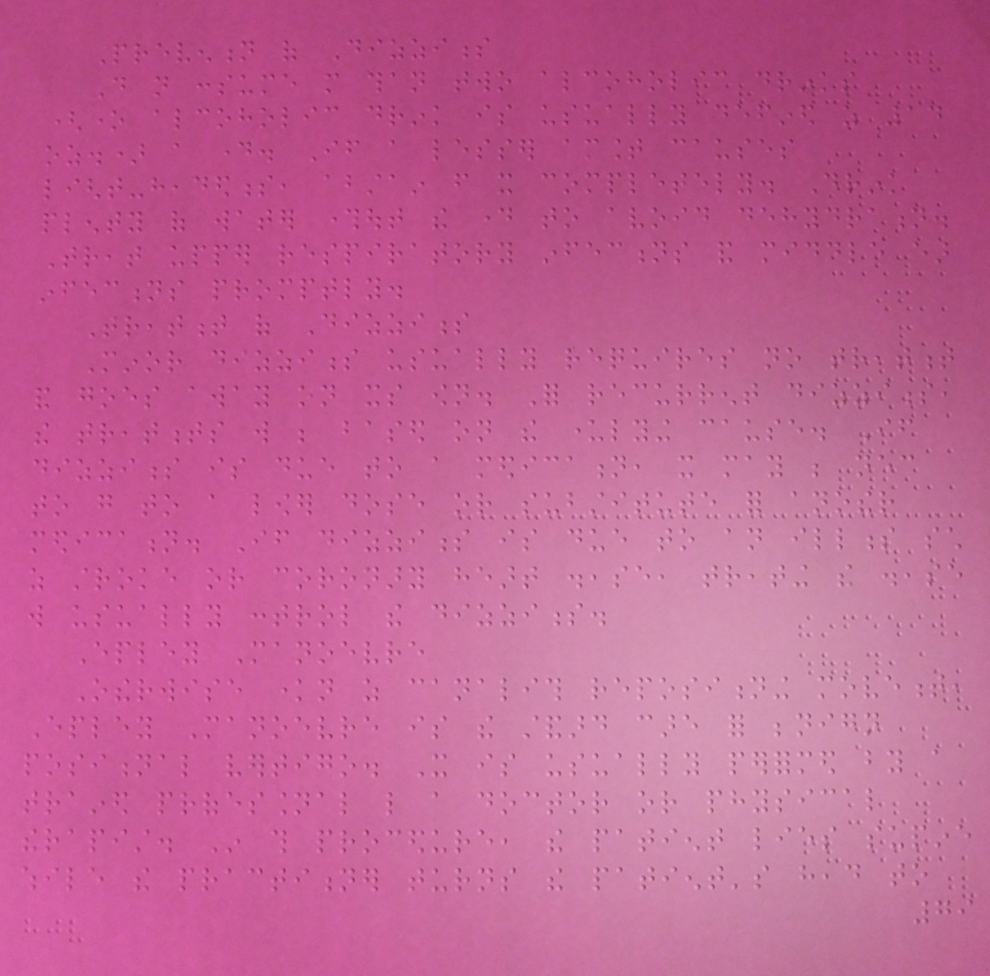Prevention of Dizziness
Do not consume more than two alcoholic drinks
(one alcoholic drink is usually defined as 14
oz.) a day. If a lesser amount causes
light-headedness, abstain from it completely. Drink
plenty of water throughout the day to avoid dehydration.
Treat upper respiratory infections and middle ear
infections promptly.
Treatment of Dizziness
Minor dizziness usually requires no treatment
and goes away on its own. For recurrent dizziness,
the treatments will be based on the underlying cause. If
dizziness is due to a medication, it may be necessary
to go to a lower dose or substitute for another
medication. If dizziness is due to an illness such
as stroke or coronary heart disease, treating the disease
will usually control the dizziness.
Epley Manoevre
Otherwise known as canalith repositioning movement,
Epley Manoevre is the standard care for benign
positional vertigo. It is usually performed by a
trained professional like a doctor or physical
therapist. In this procedure, the patient lies supine
while the practitioner turns the patient's head to
79
